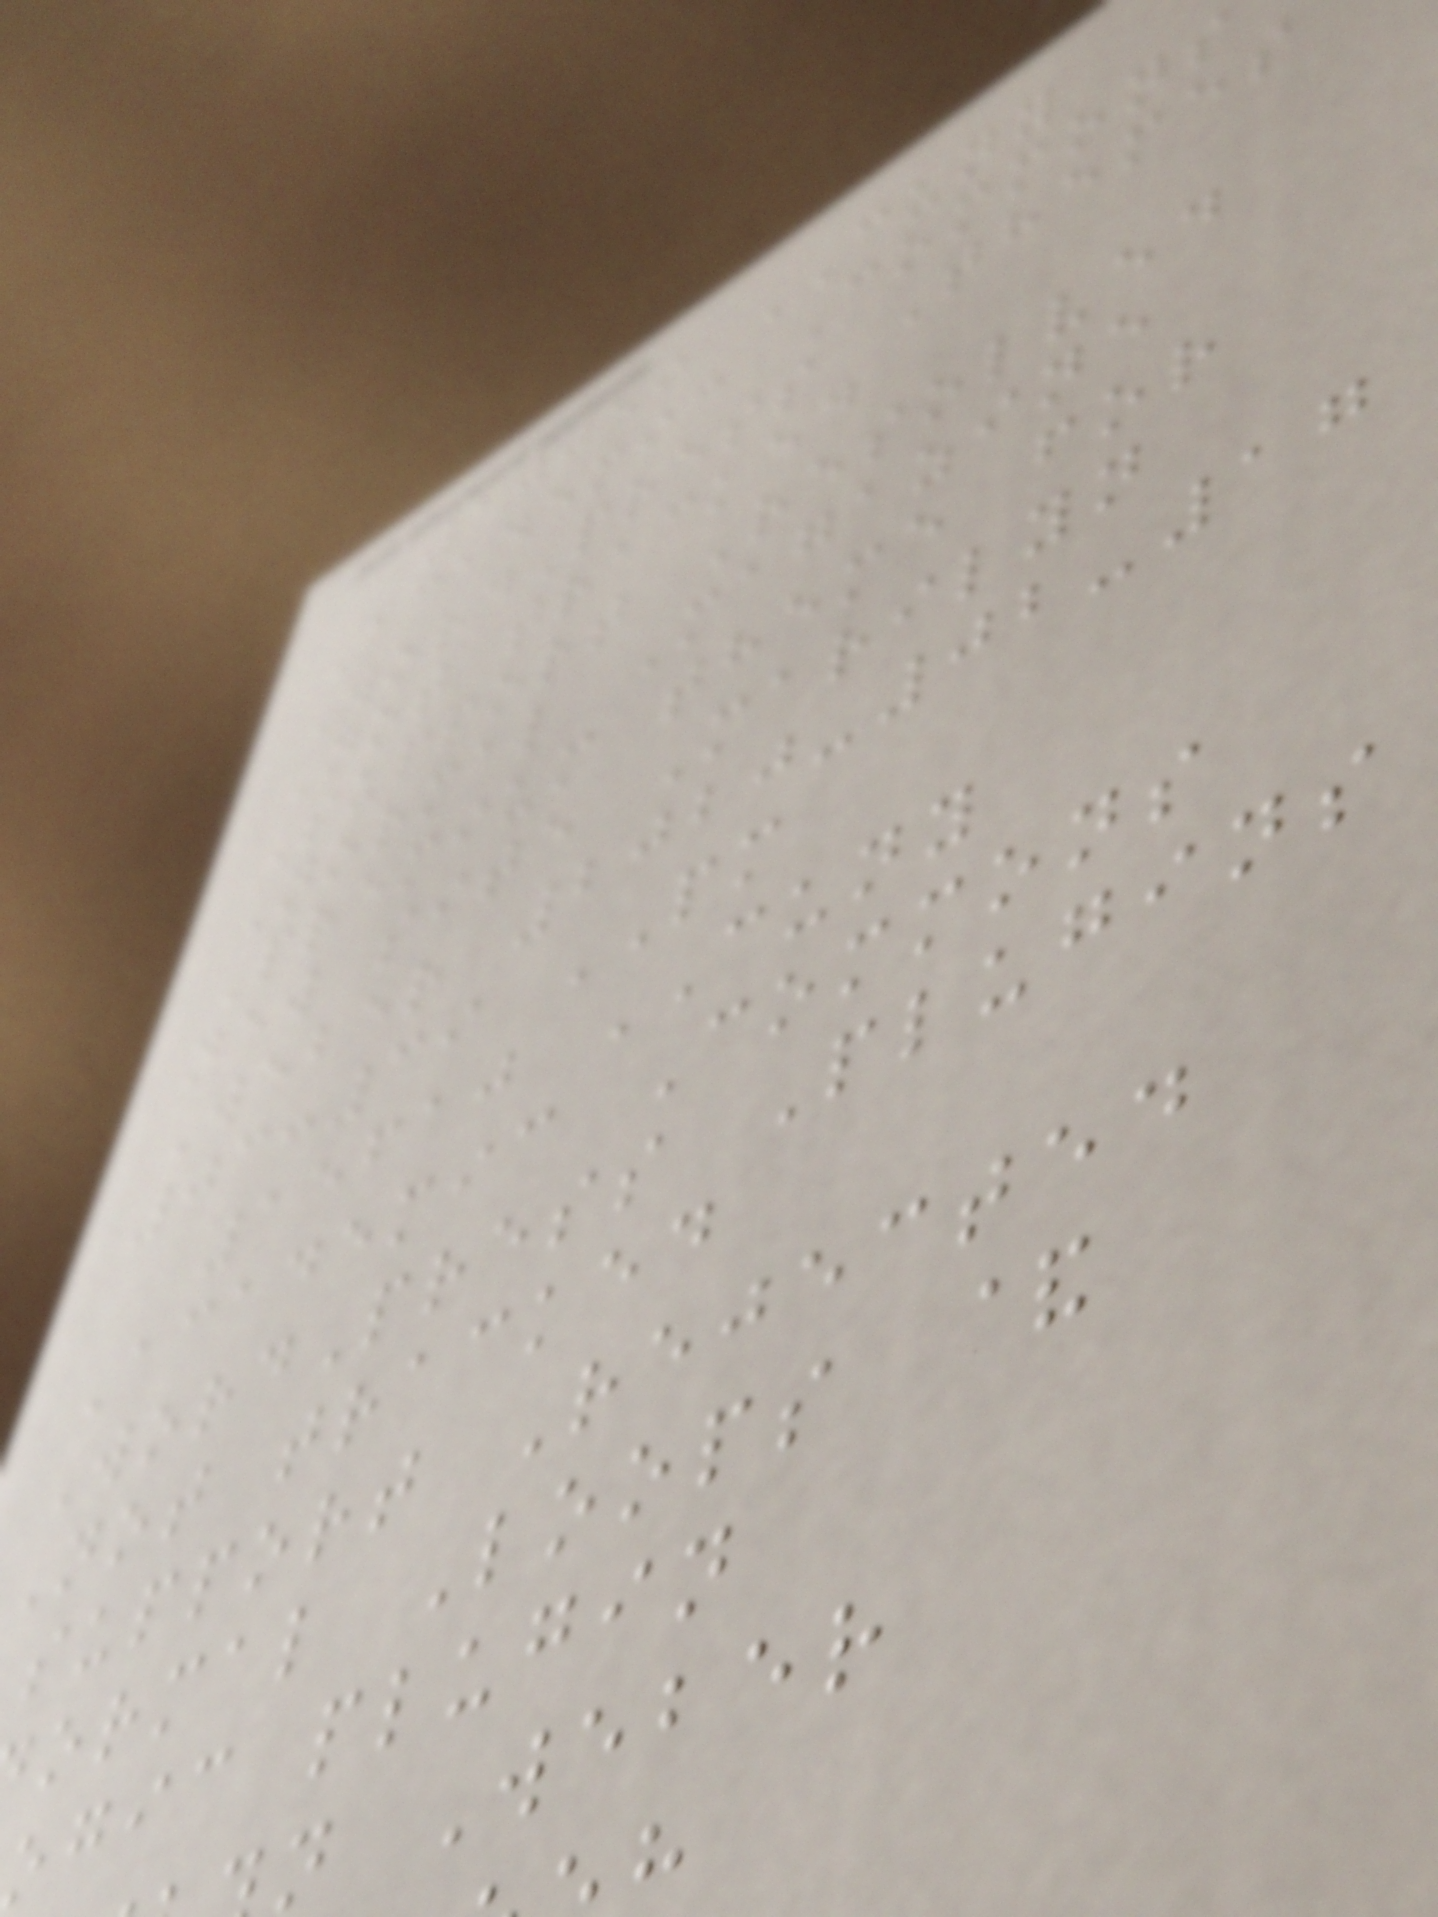10059 CUNY
Academic Commons
WordPress Themes
Not tracked
Support Resolved
Normal Magazine
Premium theme for
new site Marilyn
Weber 2020-02-17
03:39 PM
15610 CUNY
Academic Commons
WordPress Plugins
Not tracked
support Rejected
ormal Loops &
ogic plugin
n Weber
